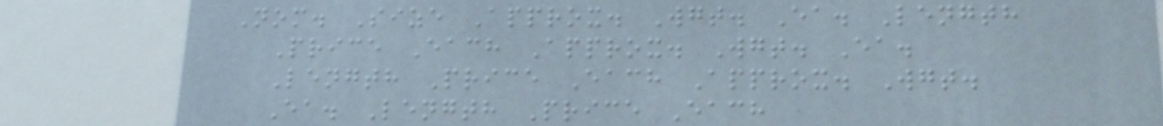Nom. Size Approx. Wgt. Ea. Length
Price Each Approx. Wgt. Ea.
Length Price Each Approx. Wgt.
Ea. Length Price Each
